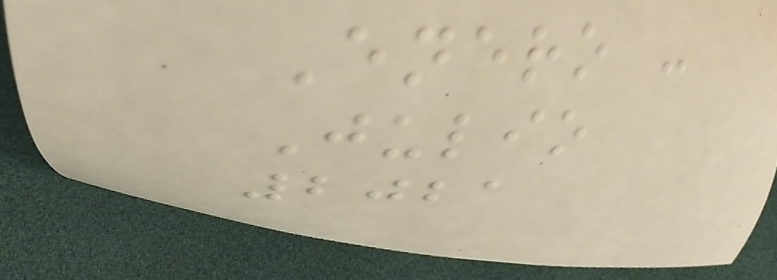Enero -
Julio
2021
